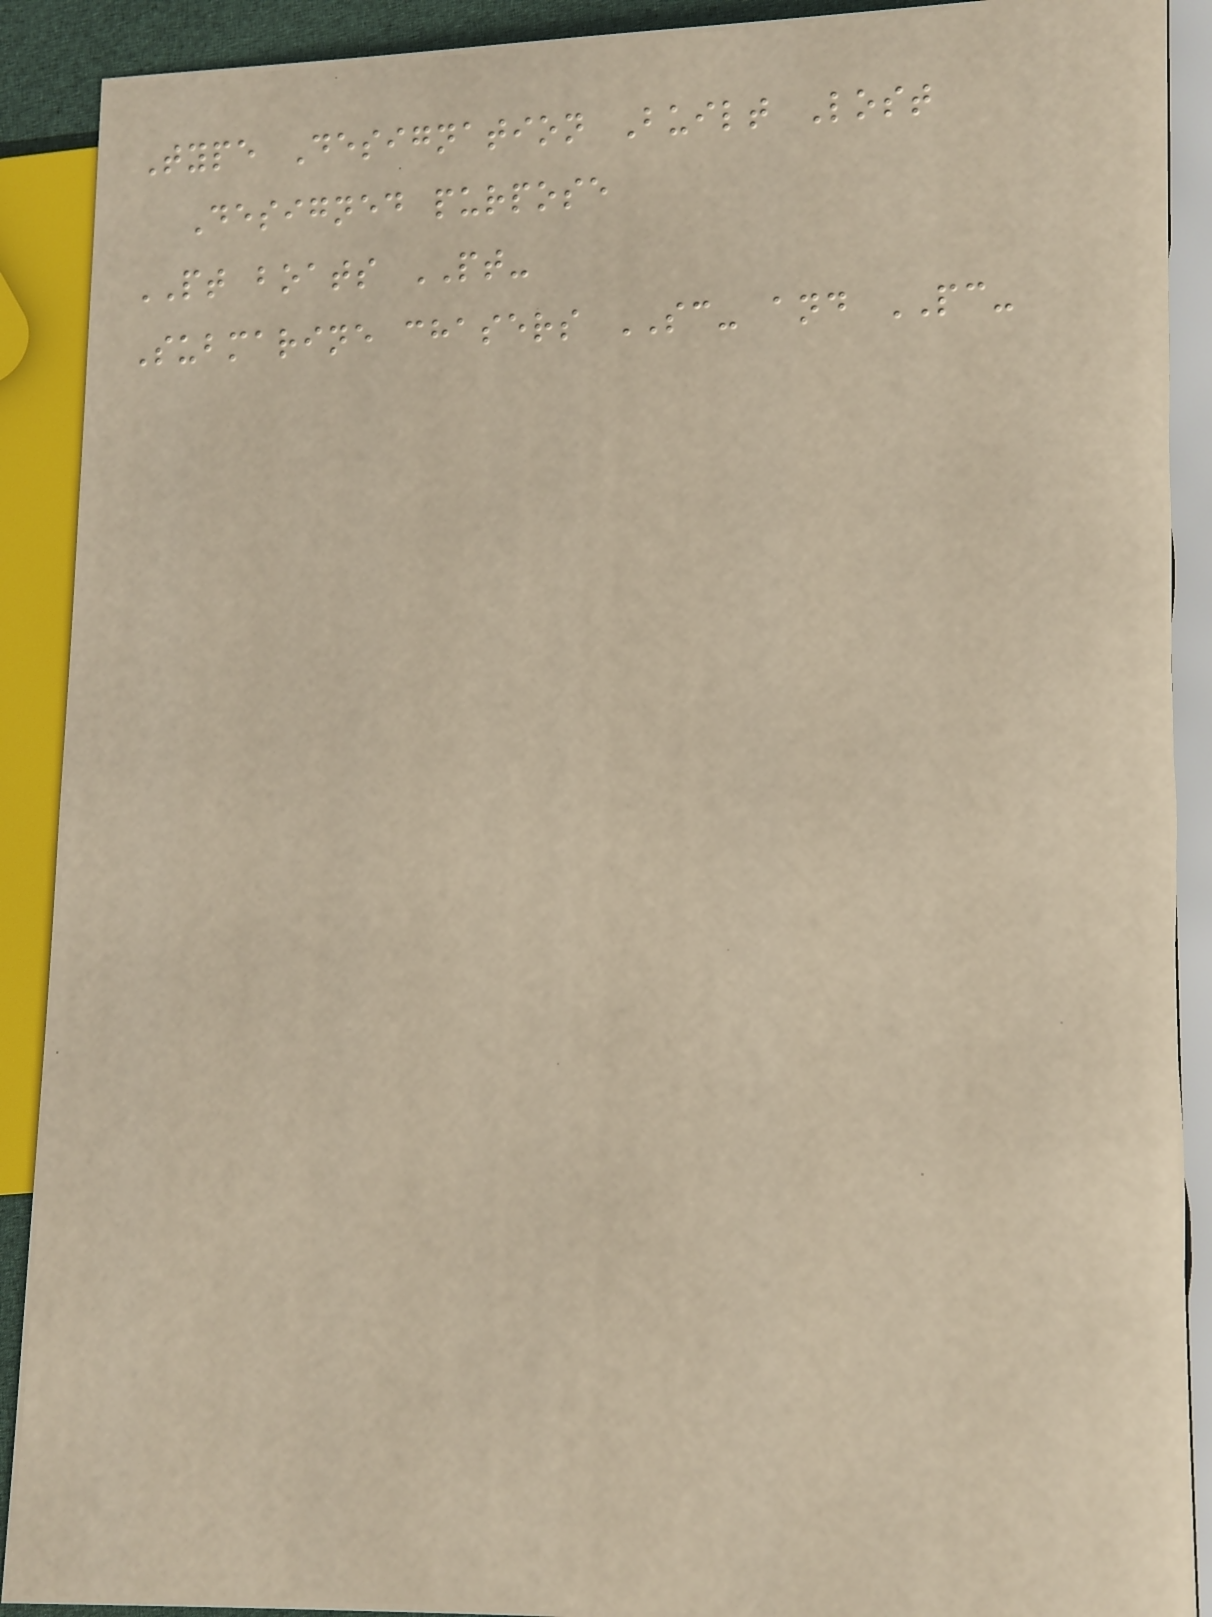Type Designation Built Lost
Designed purpose
PT boats PT-
Submarine chasers SC- and PC-
